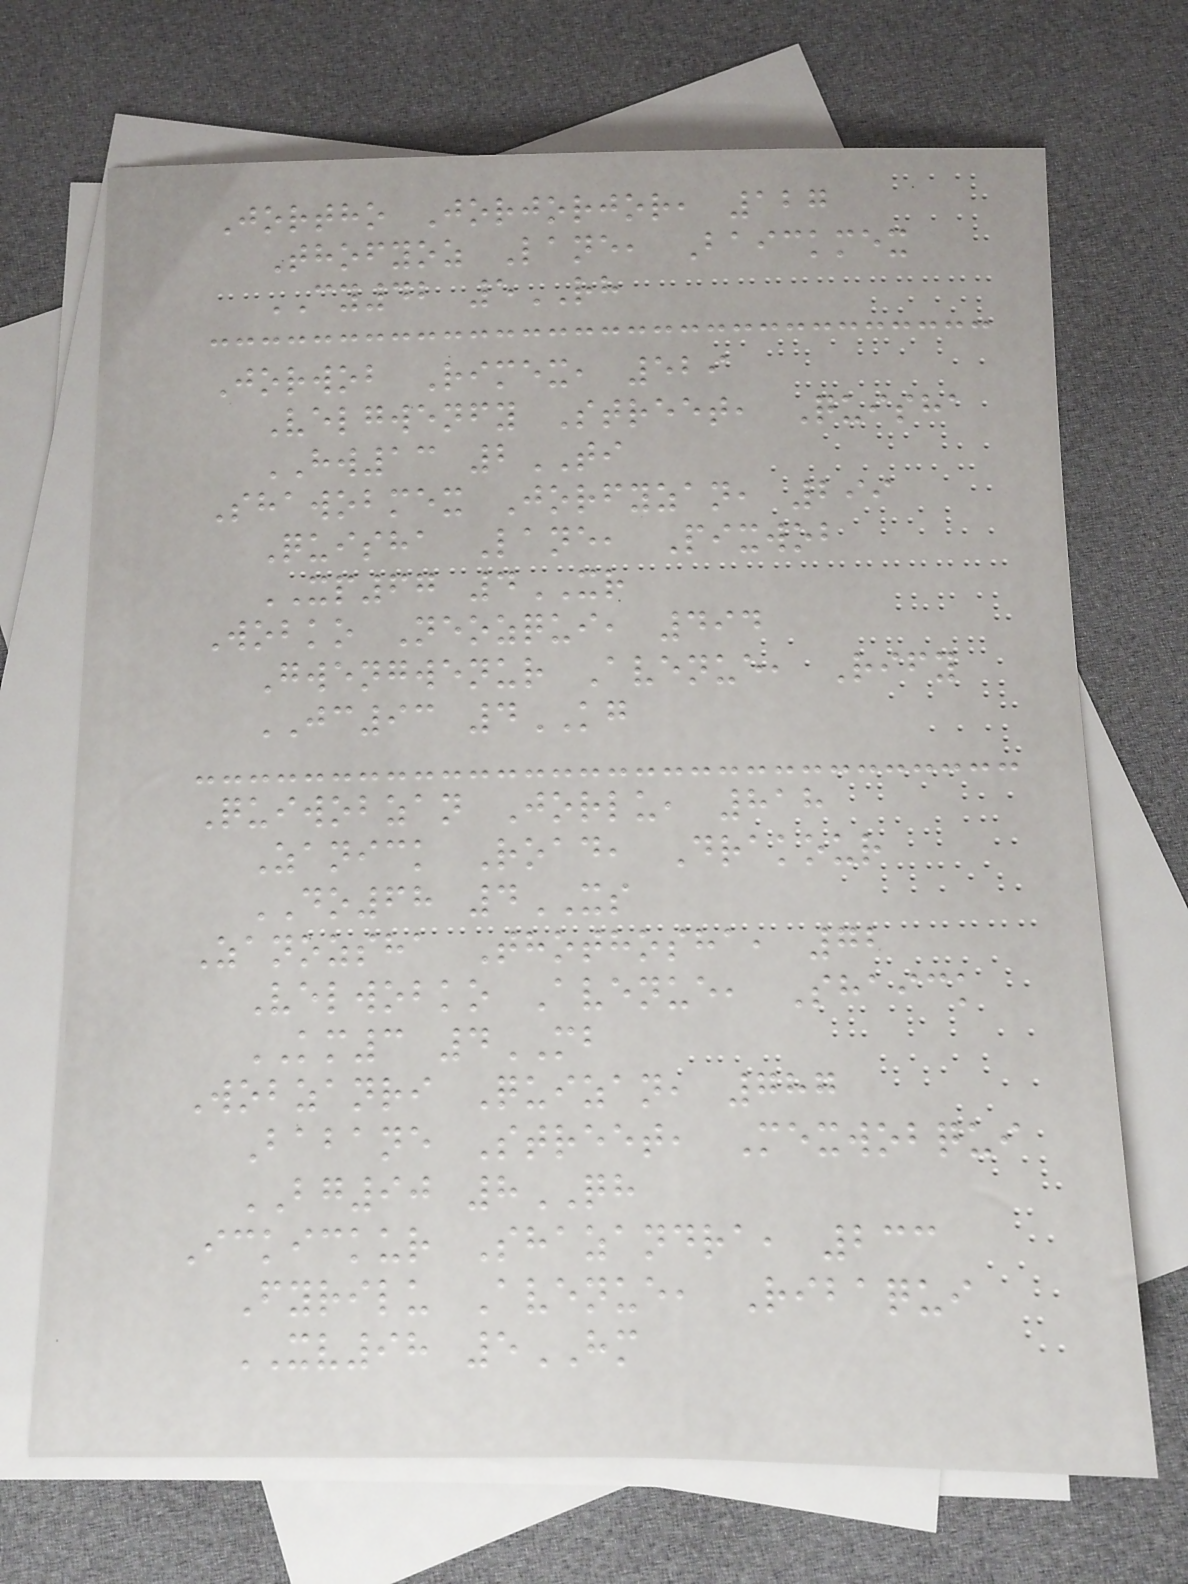Jortho Jorjorjor, 127
Thofyoz Lane, Baickmex
CY42 5RH
Jorwob Rimex, 529
Velgwenfy Street, Quisha
HW13 2TI
Shawobmex Jorfyzan, 299
Quisha Lane, Pixwob
XP67 4XR
Wobko Neozqui, 494
Gwengwenur Avenue, Rify
JC93 4KG
Quiwobzan Jorlu, 818
Zanick Road, Drakour
DO68 4XS
Zanozsha Thothosha, 72
Velwobko Avenue, Shaick
KM3 4MB
Wobzanri Quizan, 787
Babane Street, Mexwobqui
BG90 8QH
Ickickur Shazandra, 233
Fyrilu Avenue, Ribaqui
XV98 5HM
